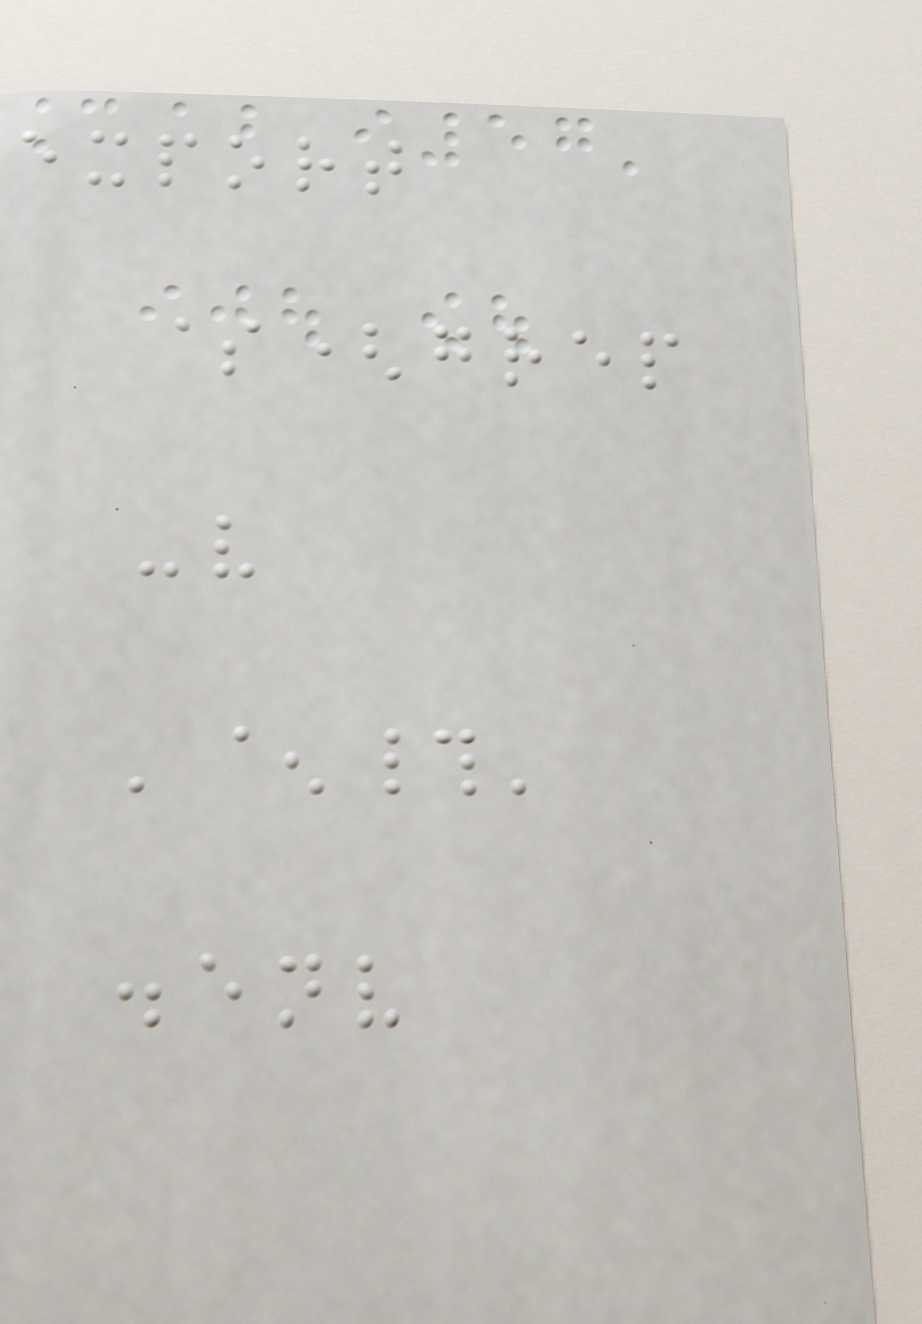export
$(grep
-v
'^#'
.env
